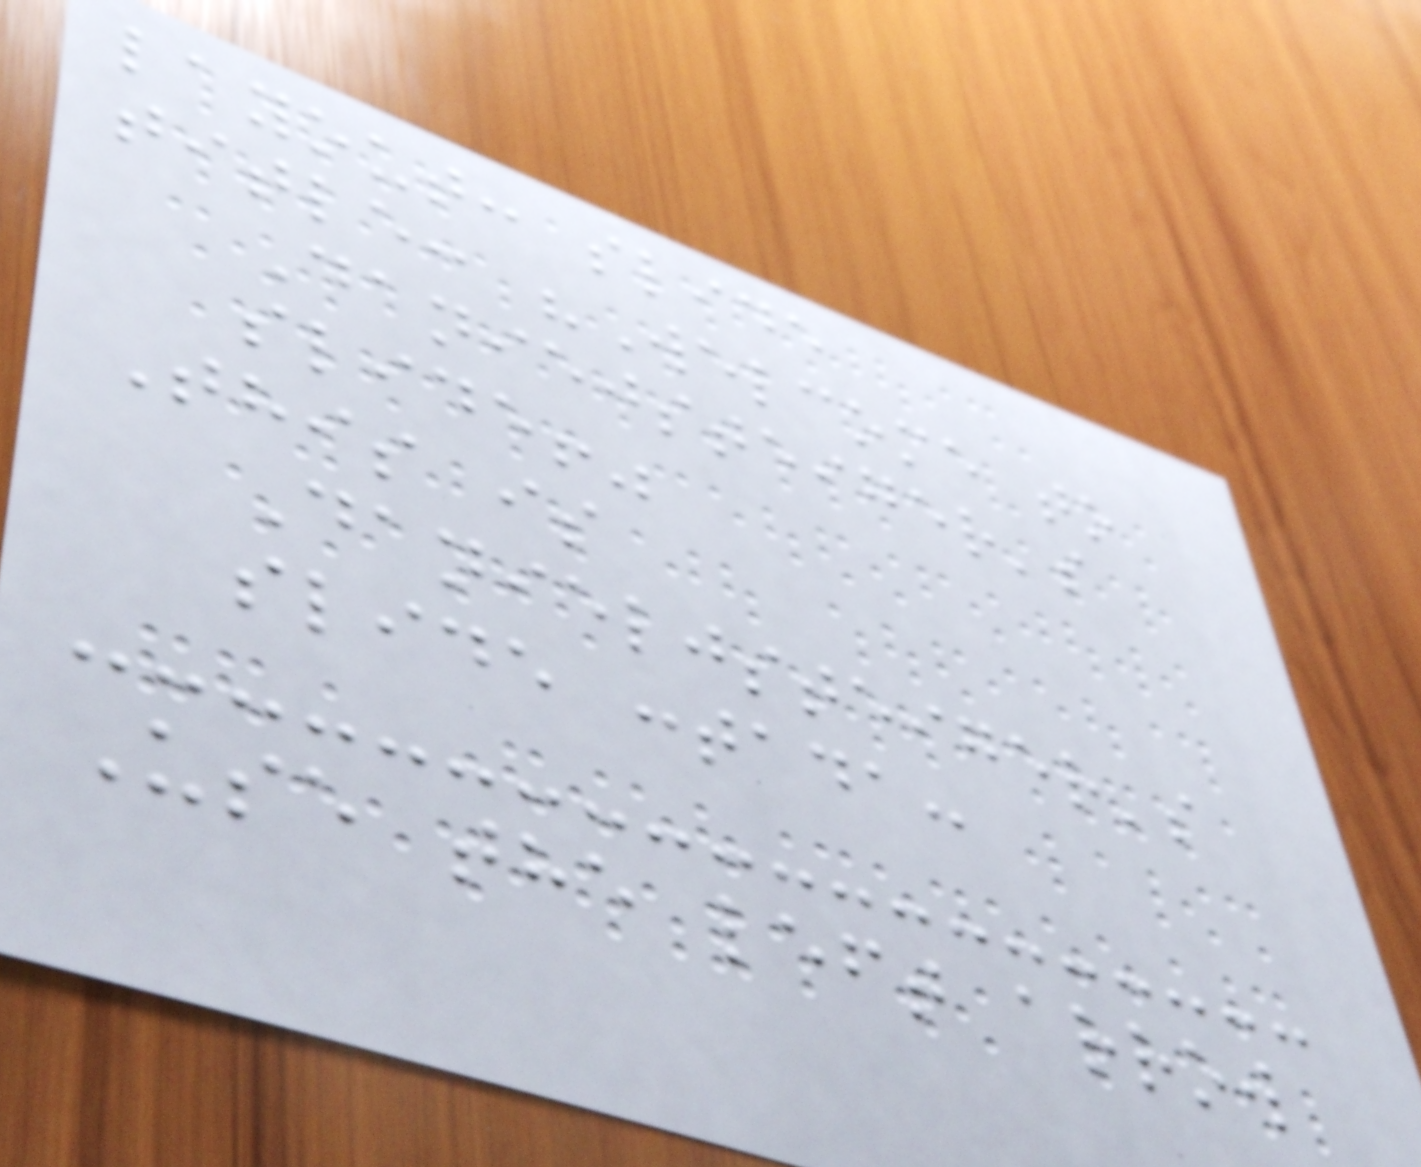layout: slide
title: "Welcome to
Daniejsteiger's
slide!"
This is
Danieljsteiger's
slide :tada:
Use the left arrow
